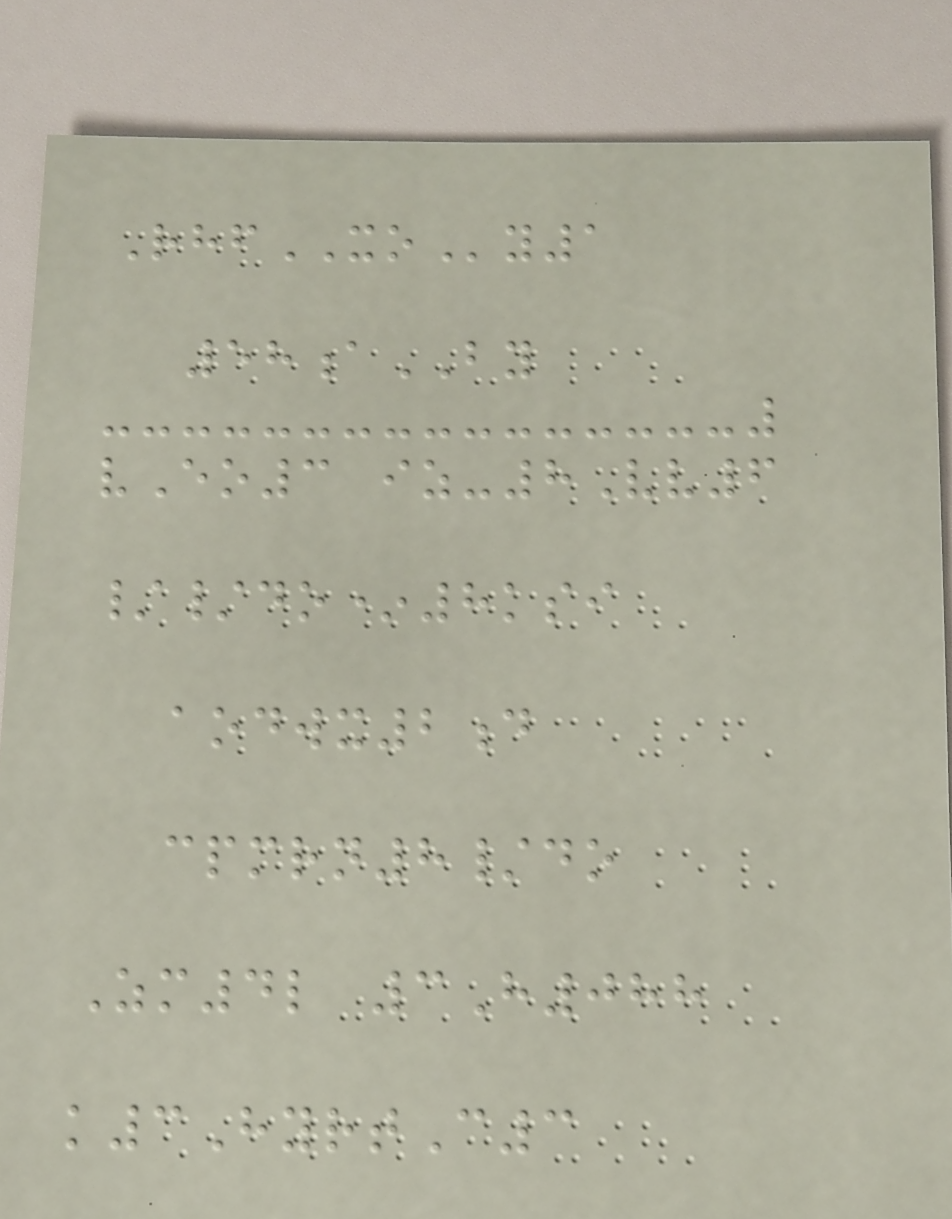RhfXOy1
58aBY
vEo3 iz-8Vv6
//do*8ksi
aodwx2d
cpmrn8/do
Zm4l 3H088
k3HyrtC3
